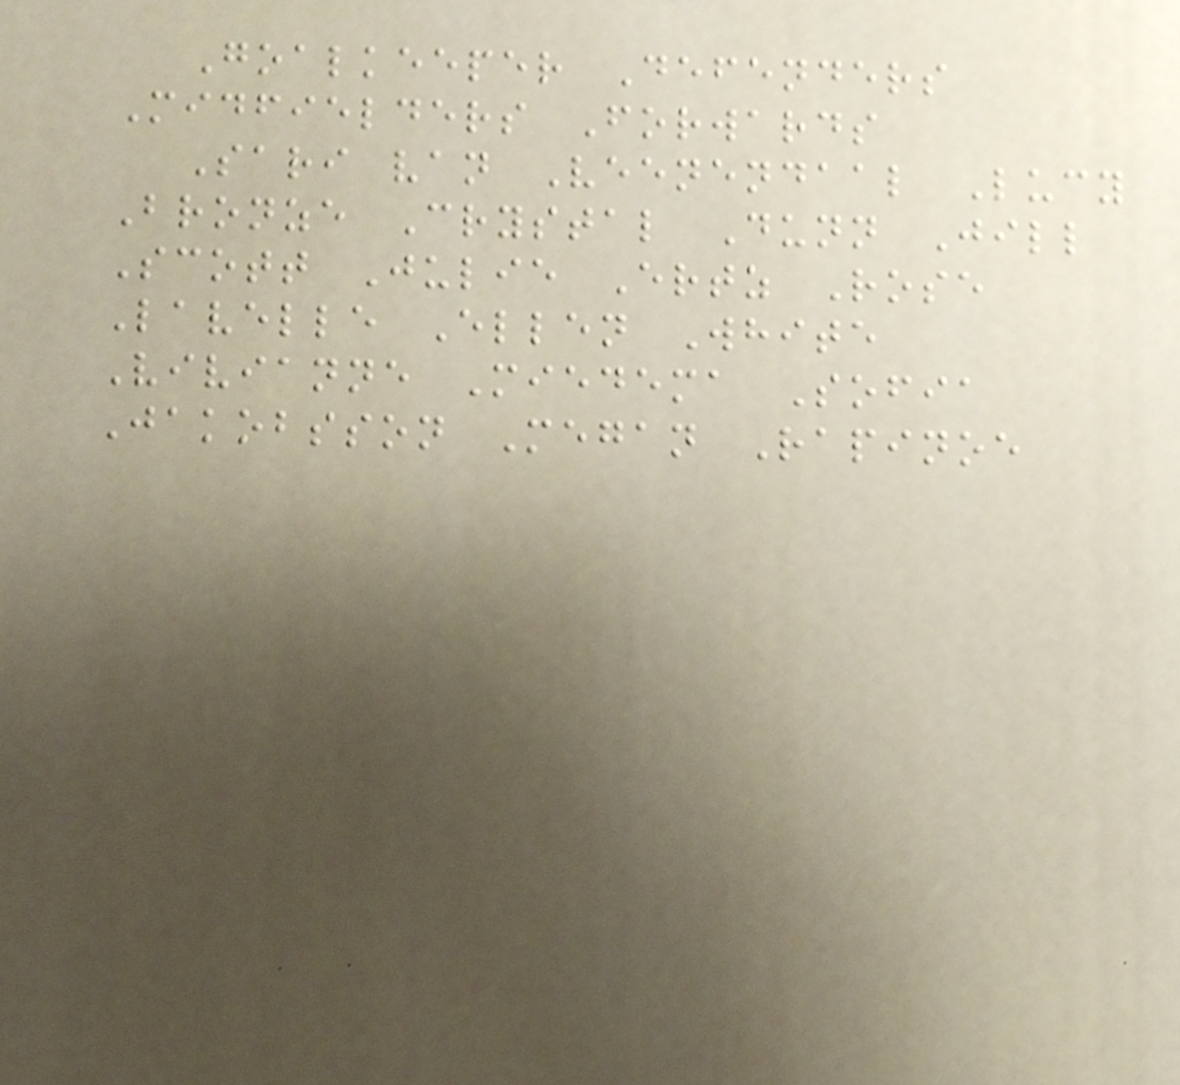Goalkeeper Defenders
Midfielders Forwards
Sari van Veenendaal Lucy
Bronze Crystal Dunn Jill
Scott Julie Ertz Rose
Lavelle Ellen White
Vivianne Miedema Sofia
Jakobsson Megan Rapinoe
